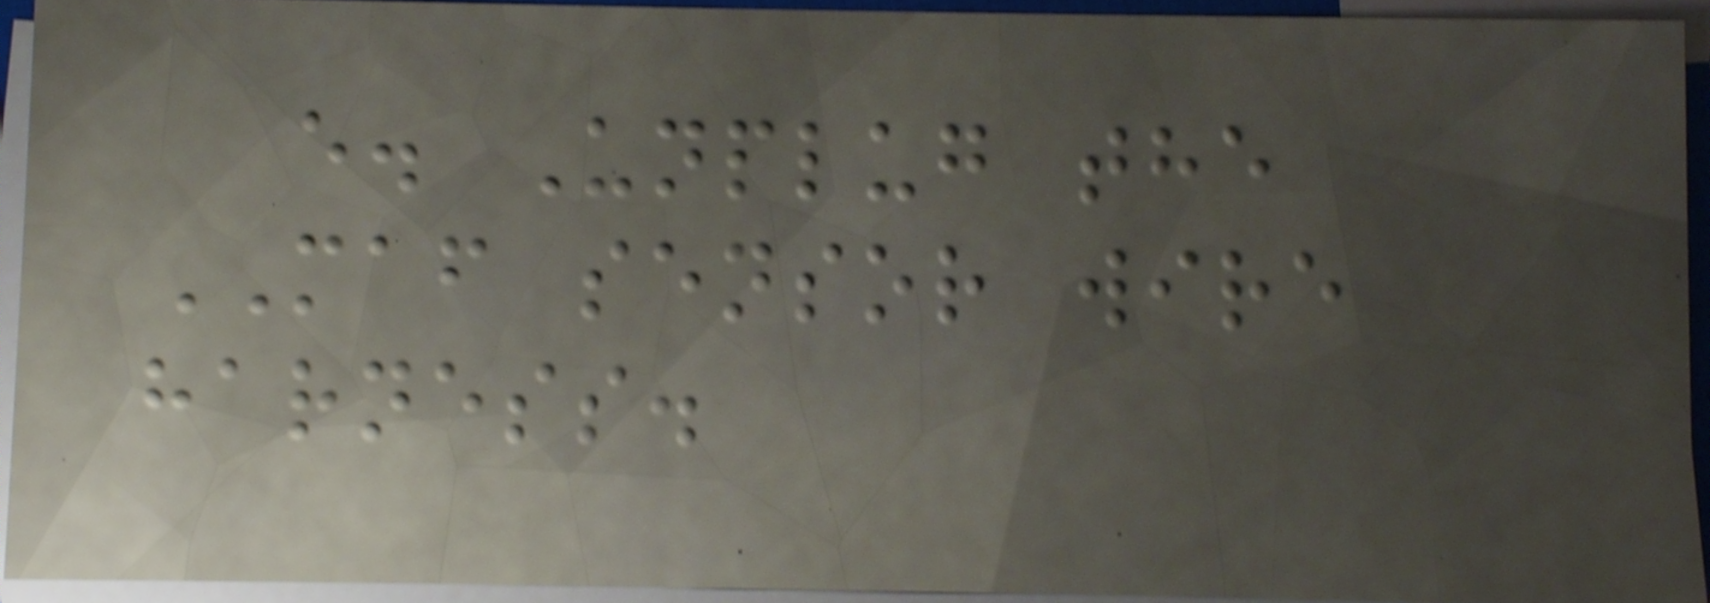e. Unplug the
MAF sensor wire
harness.
